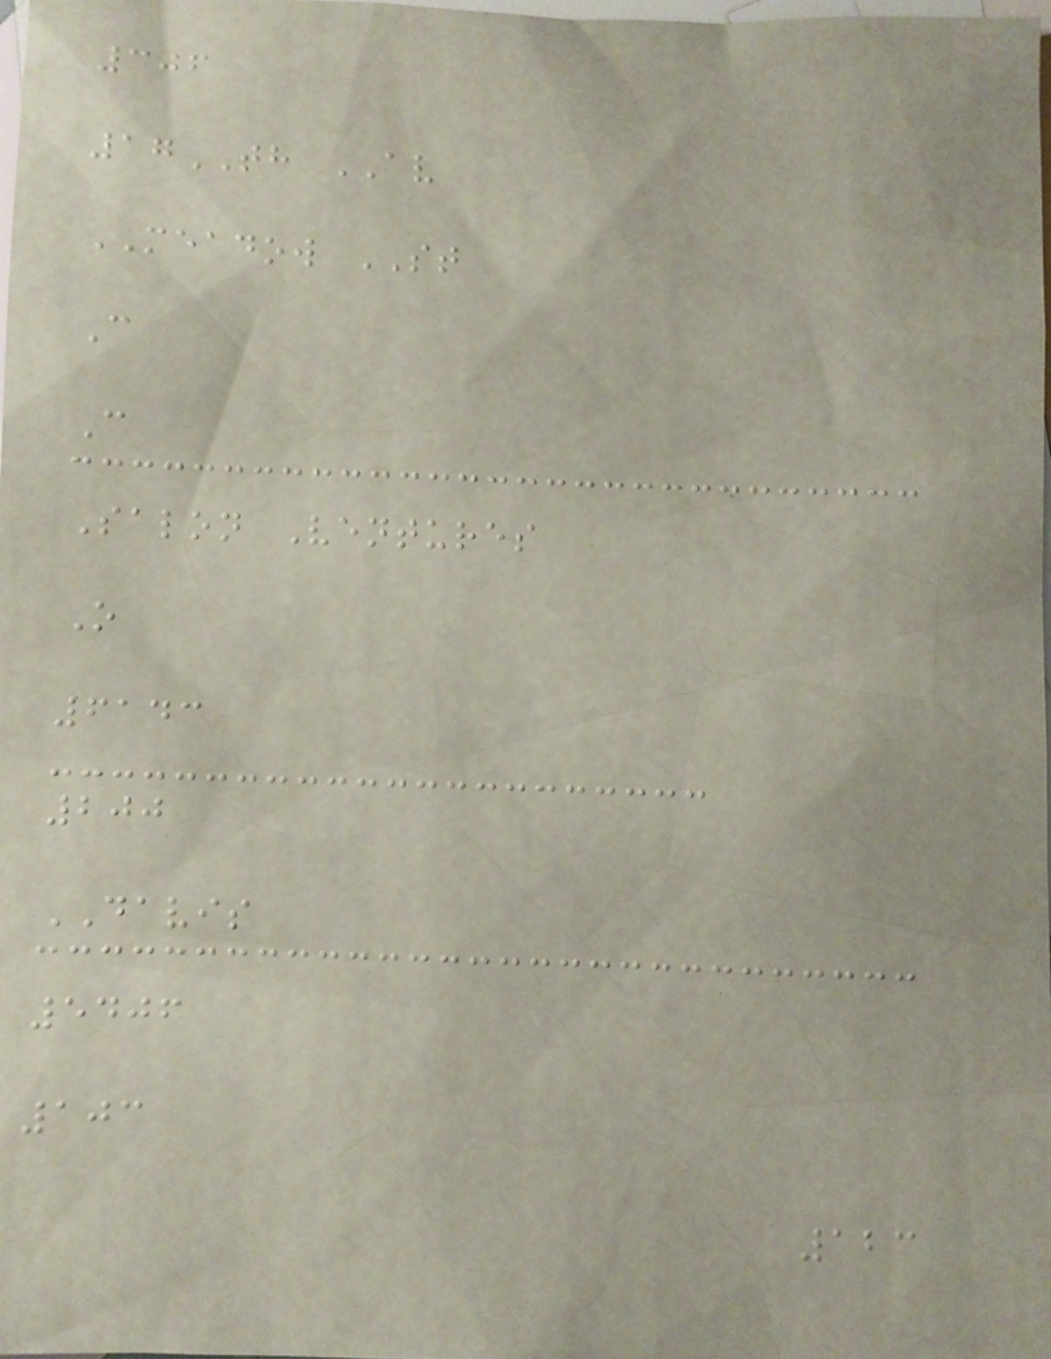306
17TH AV
MEADOW ST
C
C
Salon Ventures
O
6143
200
DAVIS
5406
103
123
